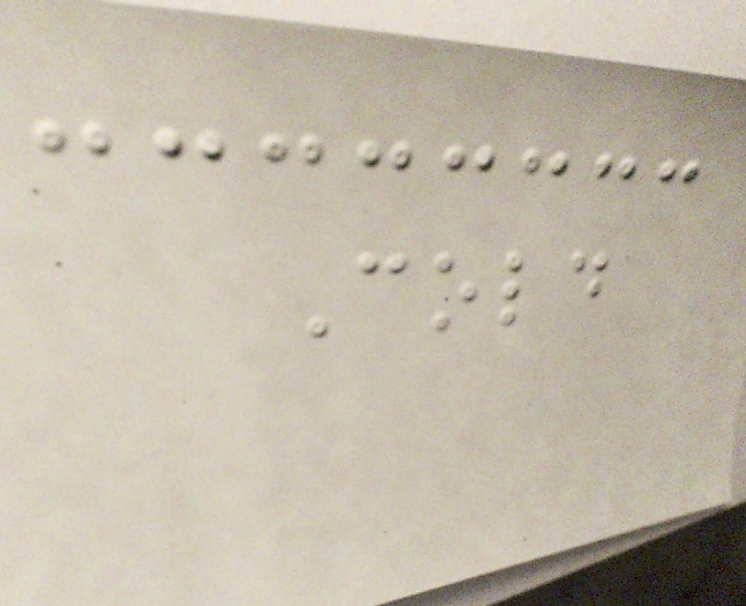Cold
